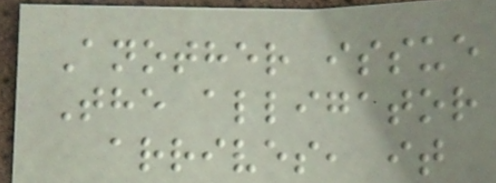Another issue
The alligator
arrives, it
